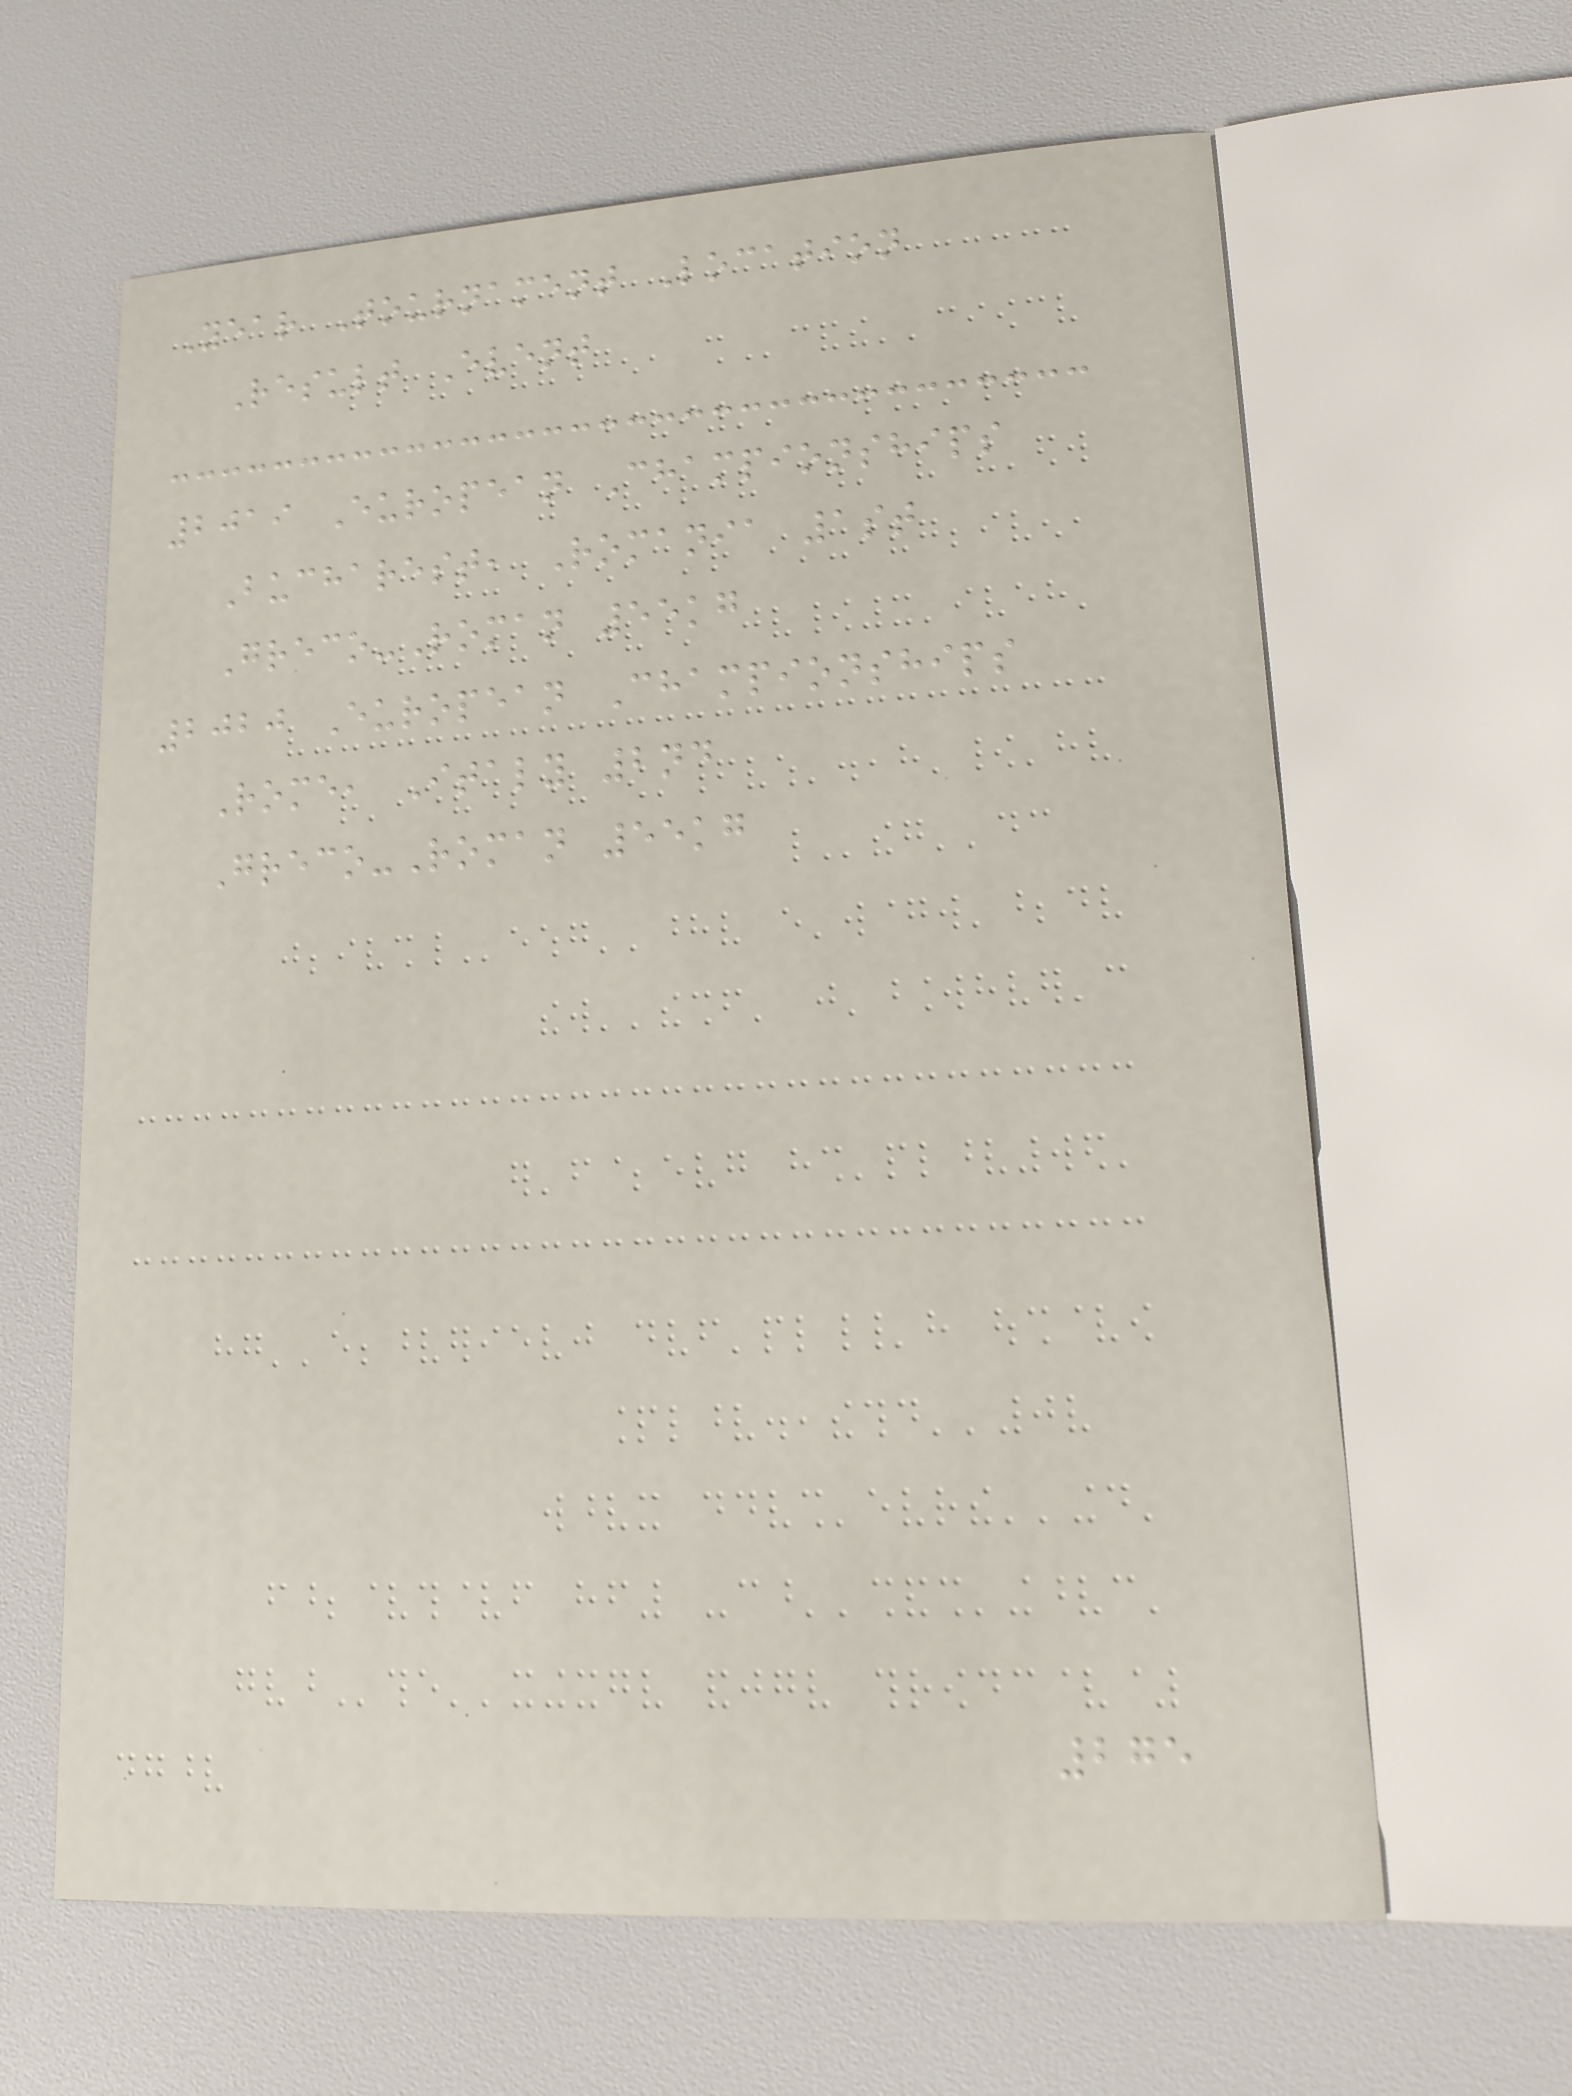Year Tournament Location
Result Event
2019 European Championships
Bucharest, Romania 1st
Greco-Roman 55kg
2020 European Championships
Rome, Italy 2nd
Greco-Roman 55kg
275
